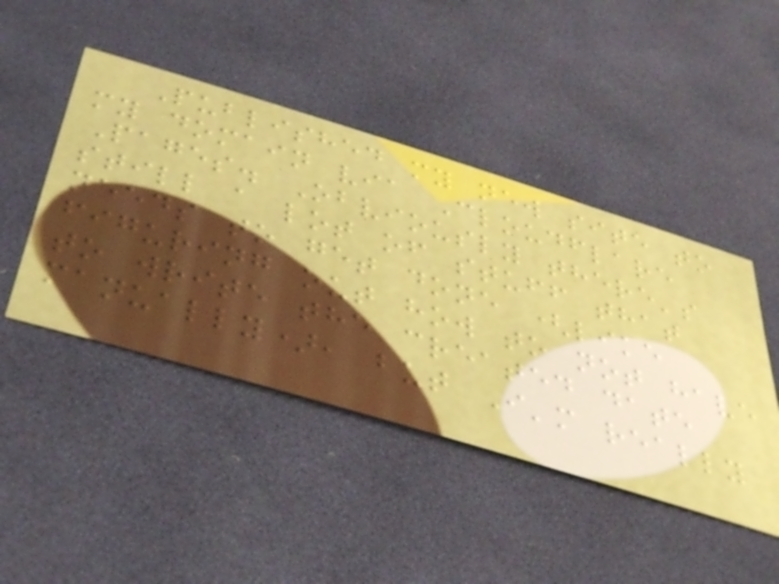Published my new site to
my domain via Cloudflare
Pages. Obviously there's
still a lot of stuff that
needs to get done (like
figuring out how to not have
to write the created date
manually), but I'm really
